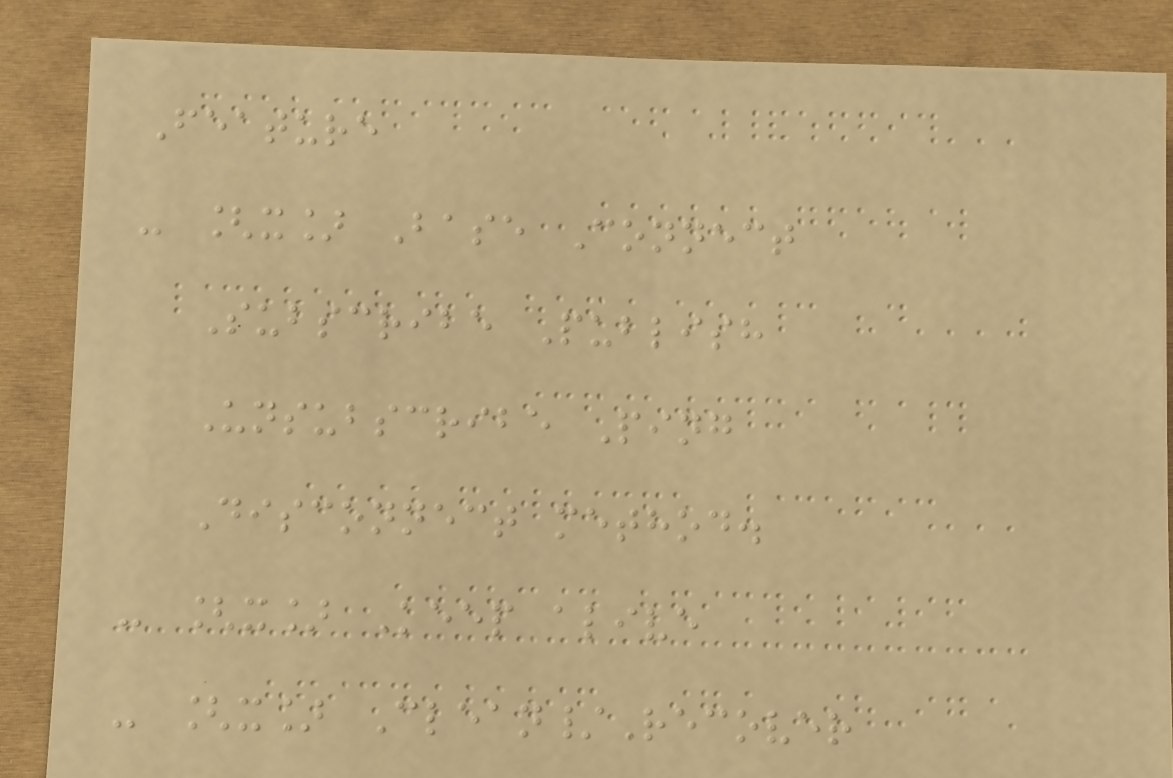Feature
- [x] Base Connect
Subscribe Publish
Unsubscribe Ping
Disconnect method.
- [x] Keep alive
- [x] Clean/Recover
